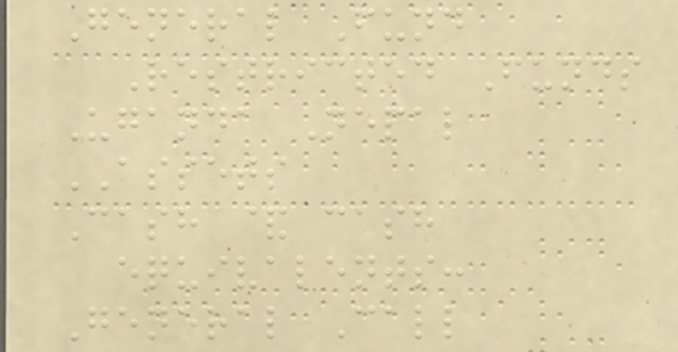General Fund
Restricted Funds
Uganda Nepal
ASSETS
Cash & cash
equivalents:
General Call
